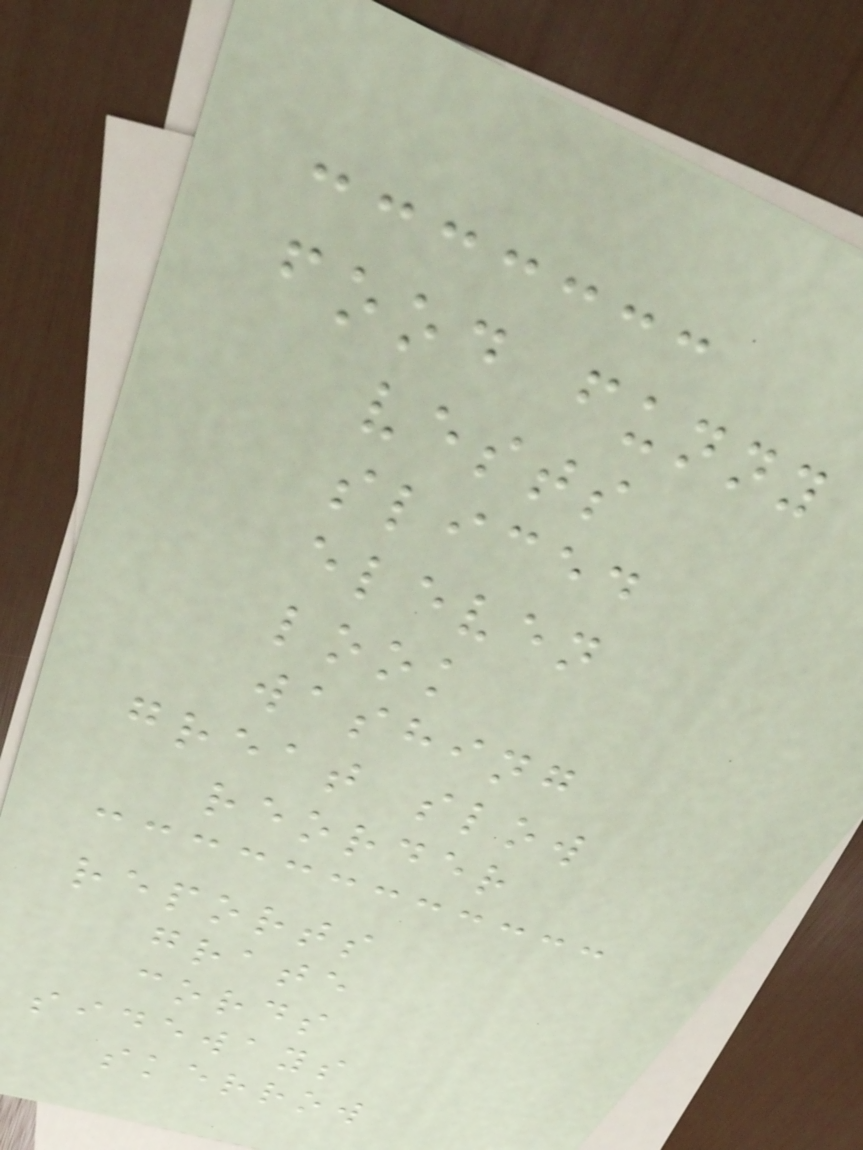food funny
vests
sliced
eleven
look
washing
great slow
reorder
reports
grate
cords
sideways
skerrow
